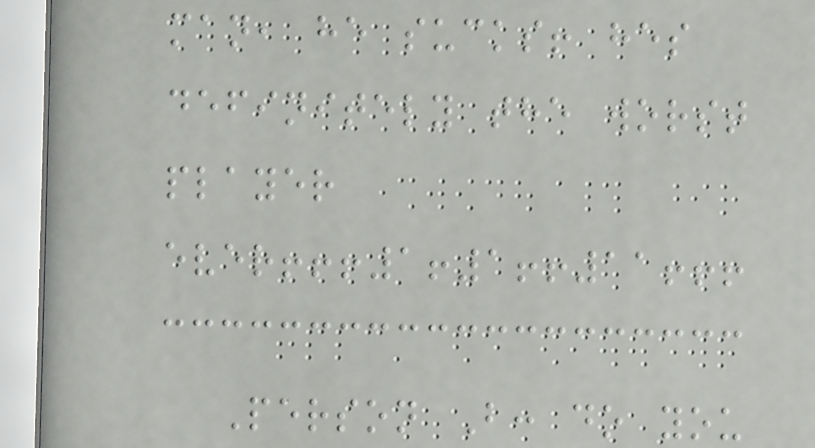man, he sucks! hes
definitely the worst
player
ever!!!1!1!!11!!!
Person B: do you
